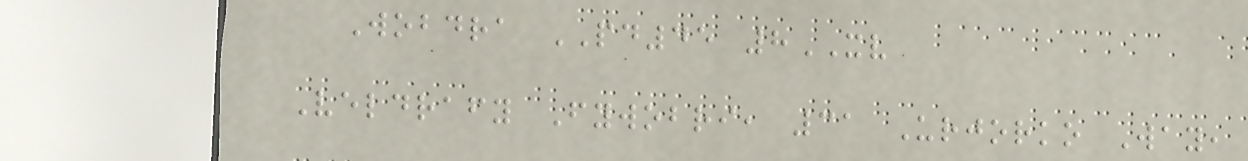Wobdra PD45 8XV
Veldrafy Fywobri, 31 Urjorko Way,
